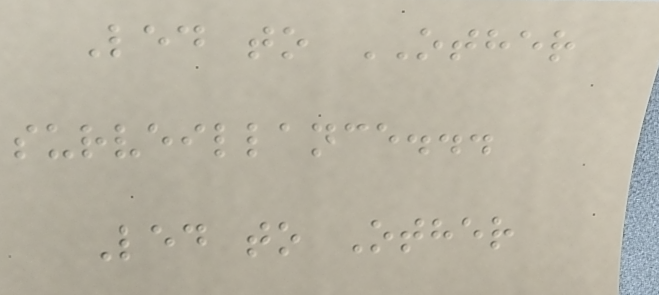Led to OTHER
surveillance...
Led to Other
